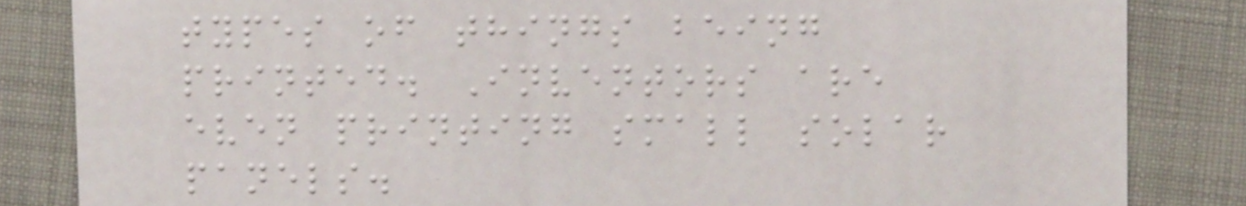types of things being
printed. Inventors are
even printing small solar
panels.
